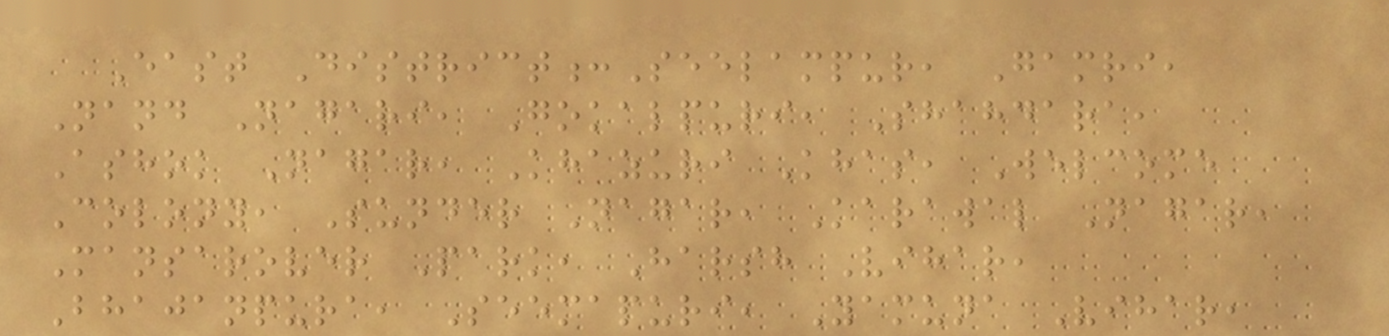East District:Seelampur, Gamri,
Nand Nagari, Gokalpuri, Shahdara,
Ashok Nagar, Khazuri Khas, Welcome
Colony, Sunder Nagar, Karawal Nagar,
Mansarover Park, Harsh Vihar,
Bhajanpura, Seemapuri, Yamuna Vihar,
